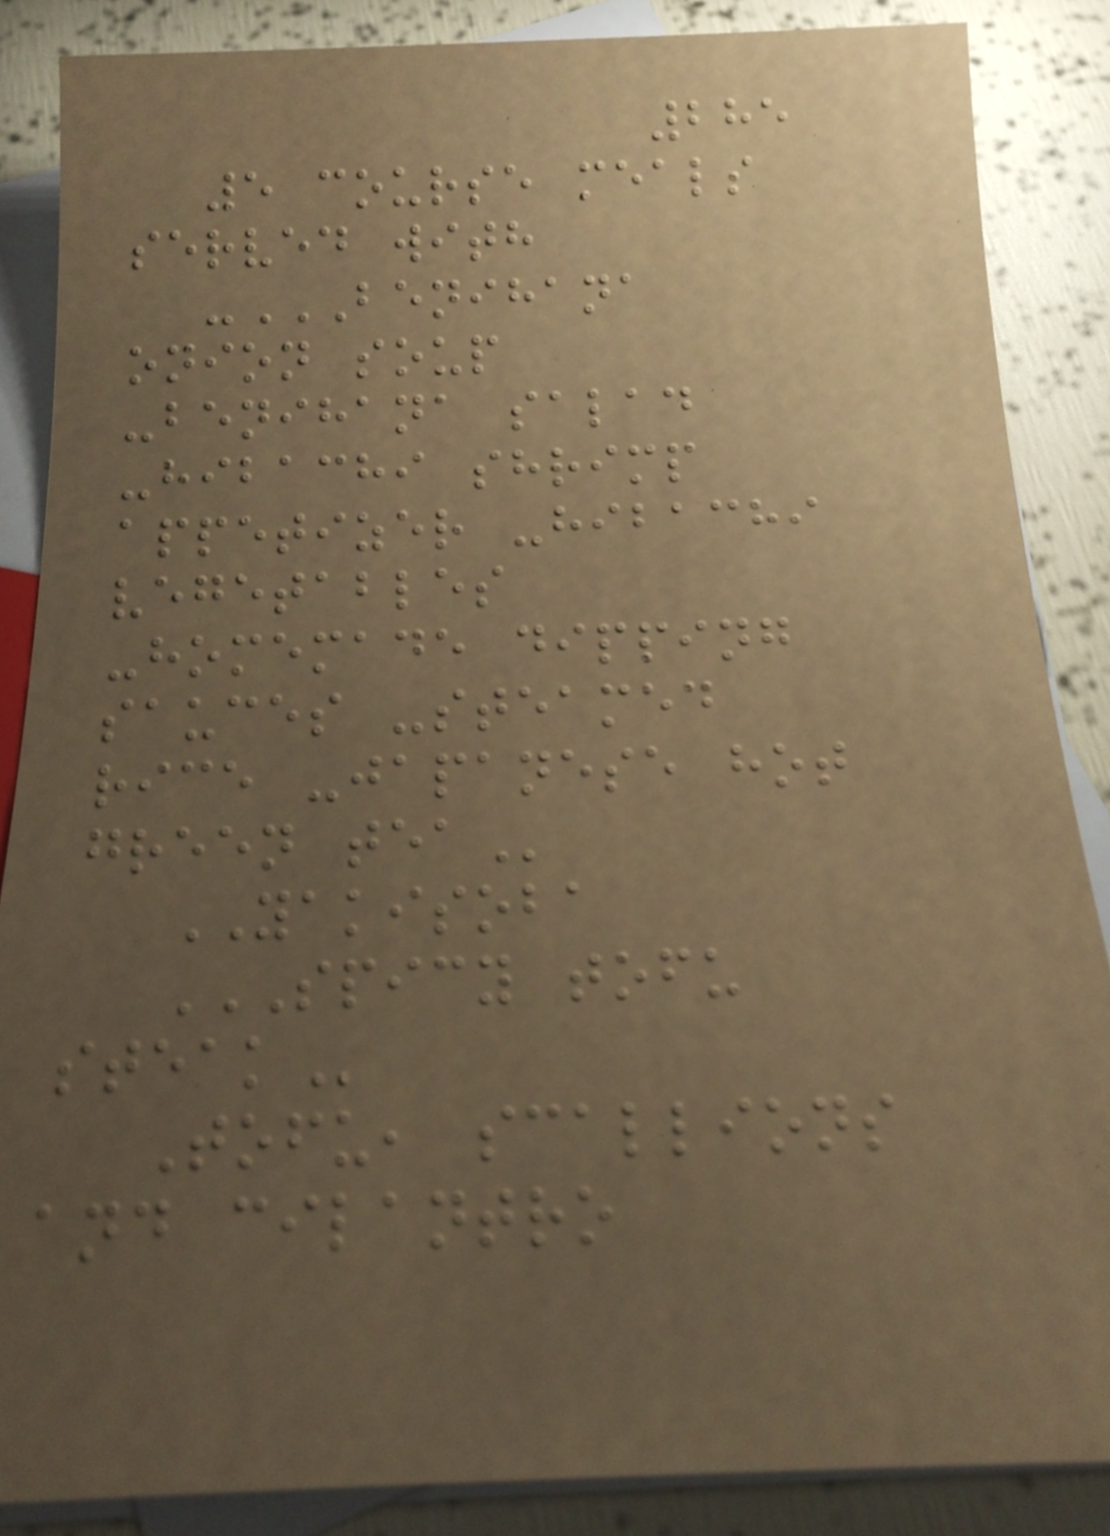285
5 course meals
served with
-BENIHANA
ONION SOUP
-BENIHANA SALAD
-HIBACHI SHRIMP
APPETIZER -HIBACHI
VEGETABLES
-HOMEMADE DIPPING
SAUCES -STEAMED
RICE -JAPANESE HOT
GREEN TEA
YAKISOBA
SPICY TOFU
STEAK
Tofu, scallions
and cilantro
